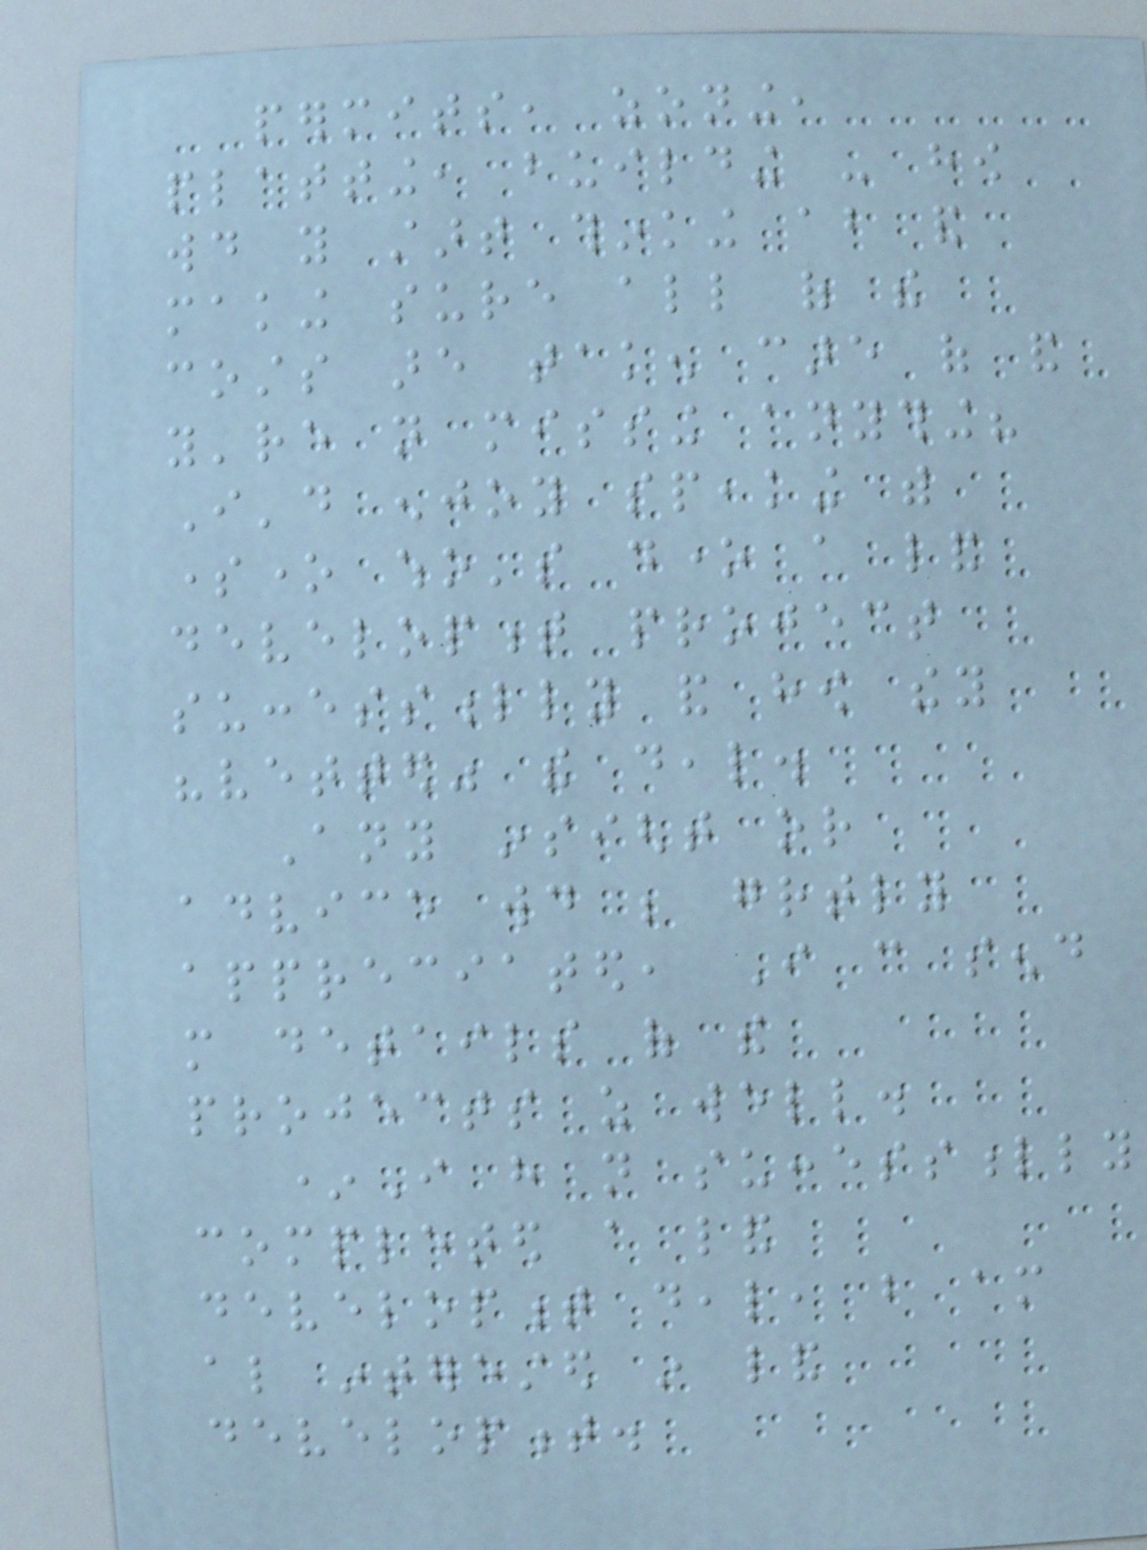permits, zoning,
platting, building - how
would you start thinking about and
making sure all of the
costs are taken care of and
you're not missing anything?
I'd enjoy speaking with
someone who's done a land
development project
successfully and how they
"vetted" the deal.
Any insight or
advice would be greatly
appreciated, I can send
more details of the
projects as well.
*I have not successfully
completed a land
development deal, but am
also interested in land
development.
